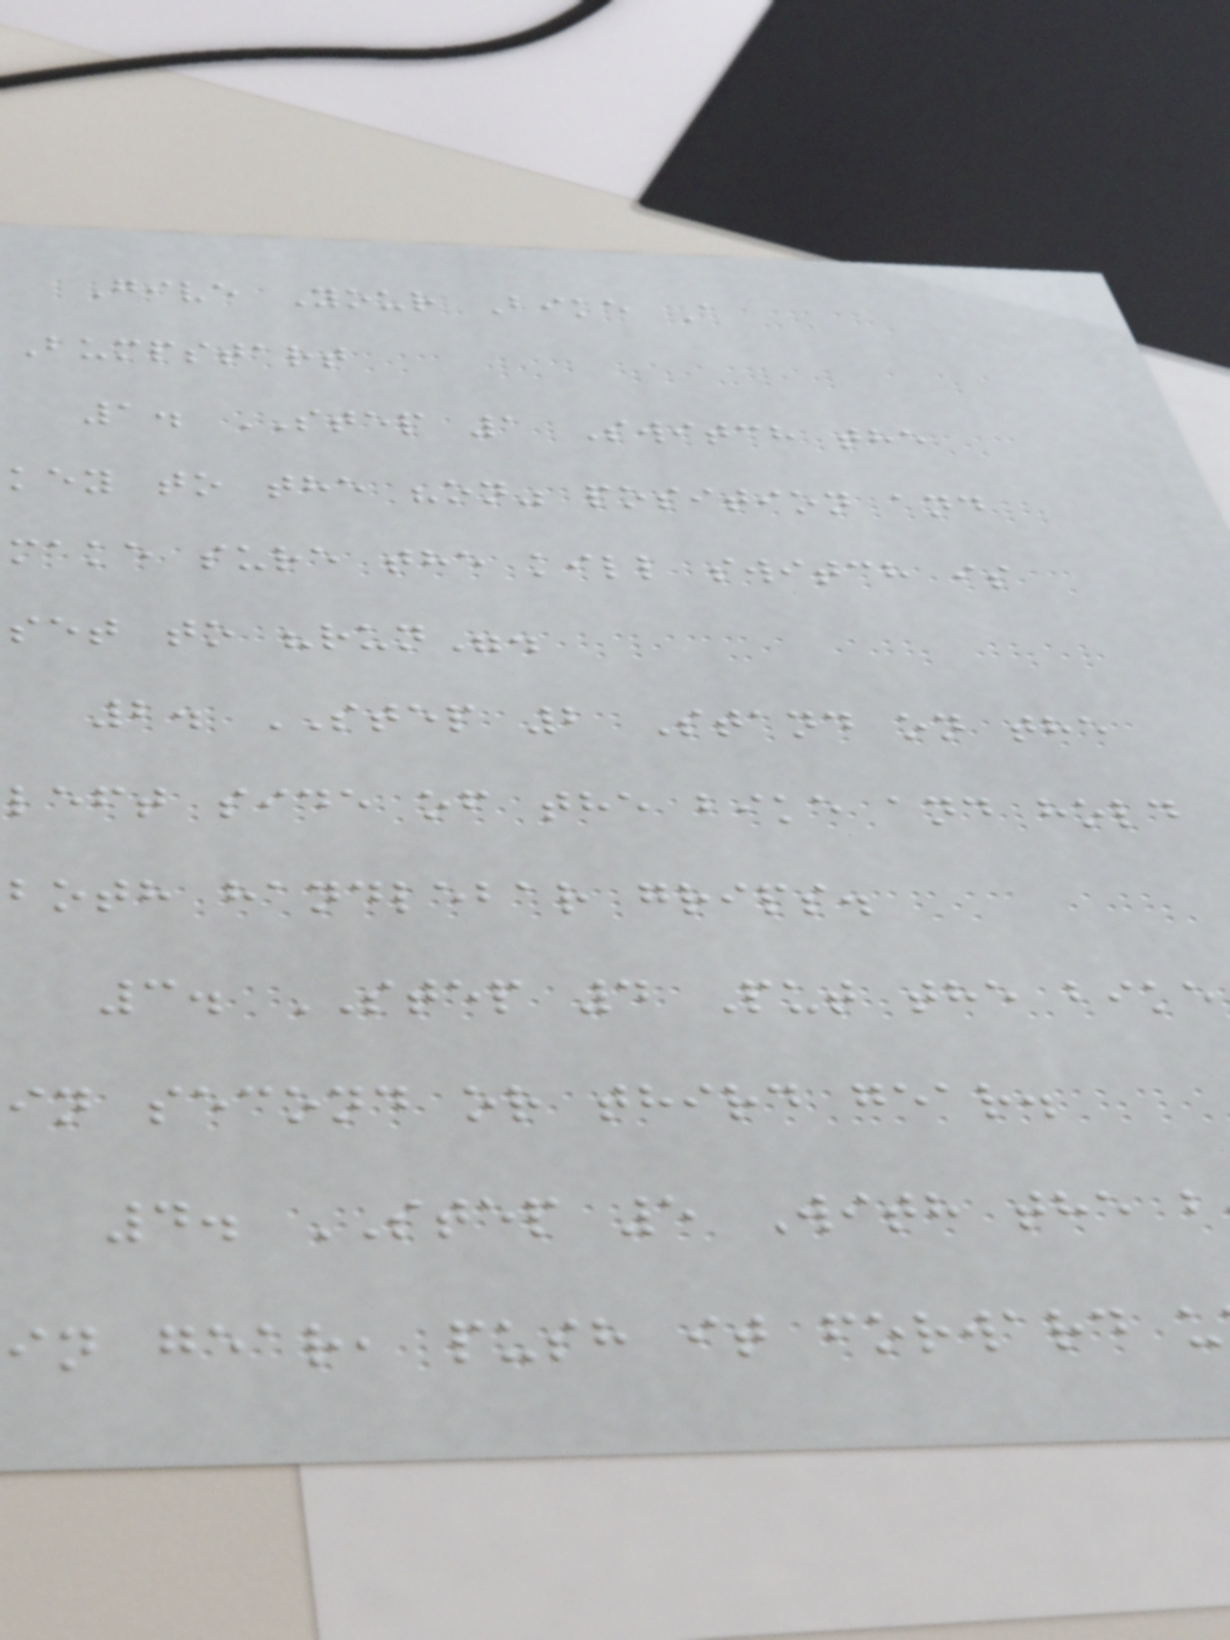Give Your Bike A
Bumpstart
1. STEP 1 Switch the
key to the "on" position and
make sure the kill switch is
set to "run".
2. STEP 2 Stand on the
left side of the bike and hold
both handlebar grips.
3. STEP 4 Put the bike
in second or third gear.
4. STEP 5 With the b
in gear, push it forward u
